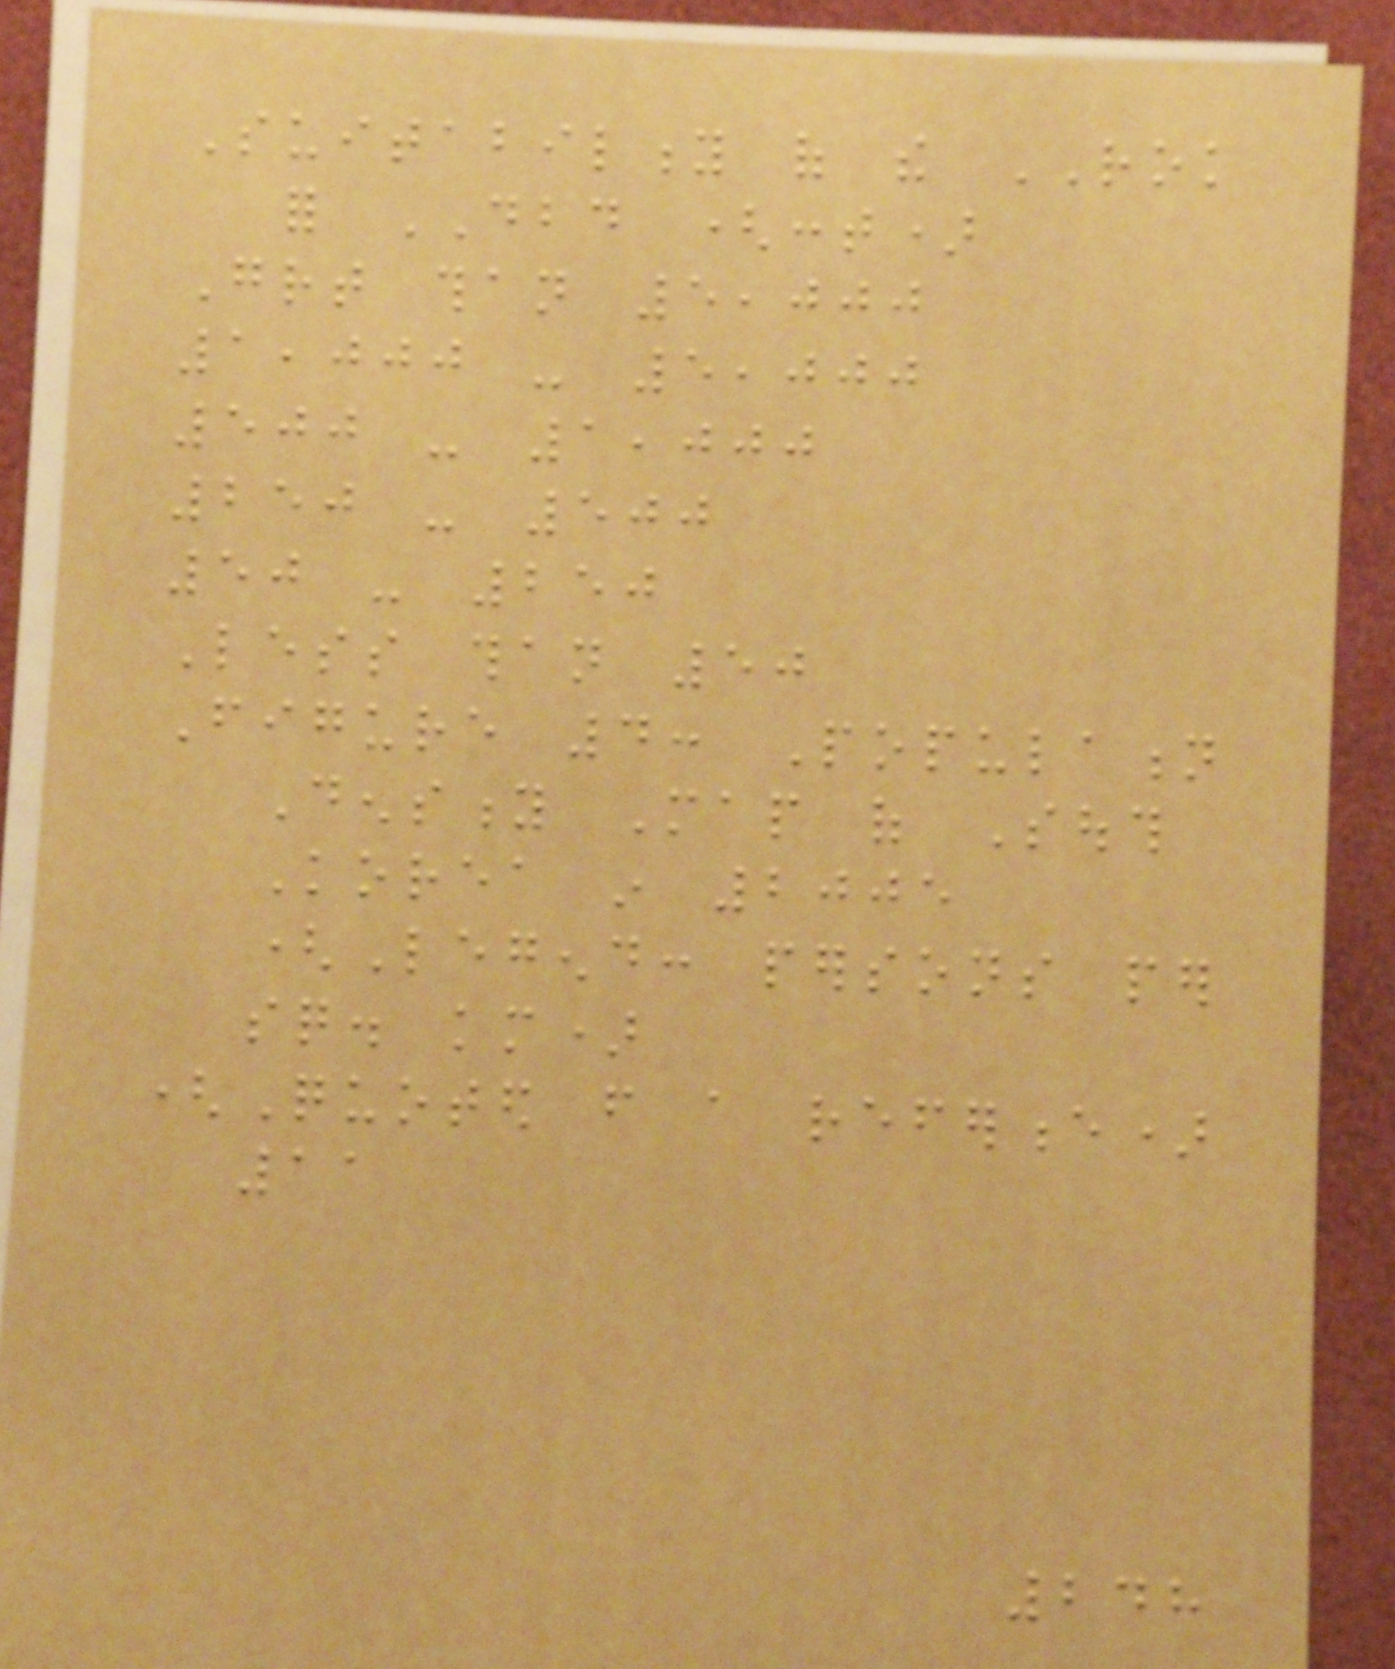Suitability of the ROK
for DBD (cont)
Great than 5,000
1,000 - 5,000
500 - 1,000
250 - 500
50 - 250
Less than 50
Figure 4: Population
Density Map of South
Korea in 2005
(Legend: persons per
sq. km)
(Quoted from a reference)
11
248
